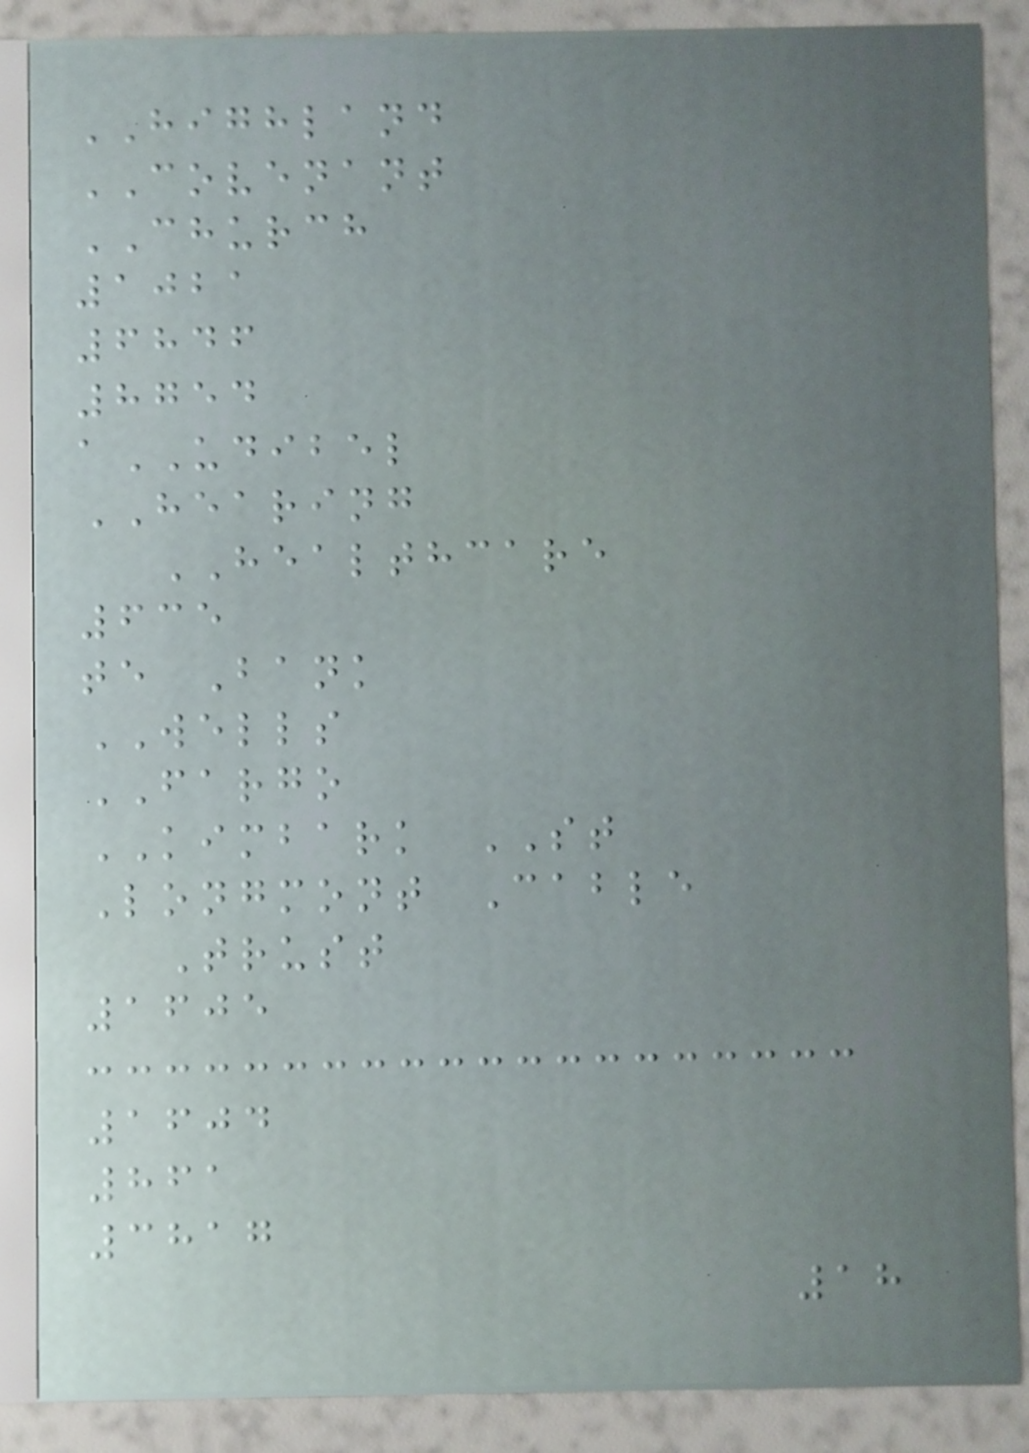HIGHLAND
COVENANT
CHURCH
1021
6846
8754
aUDIBEL
HEARING
HEALTHCARE
635
te Bank
WELLS
FARGO
KIMBARK ST
Longmont Cable
Trust
1605
1604
861
3817
18
